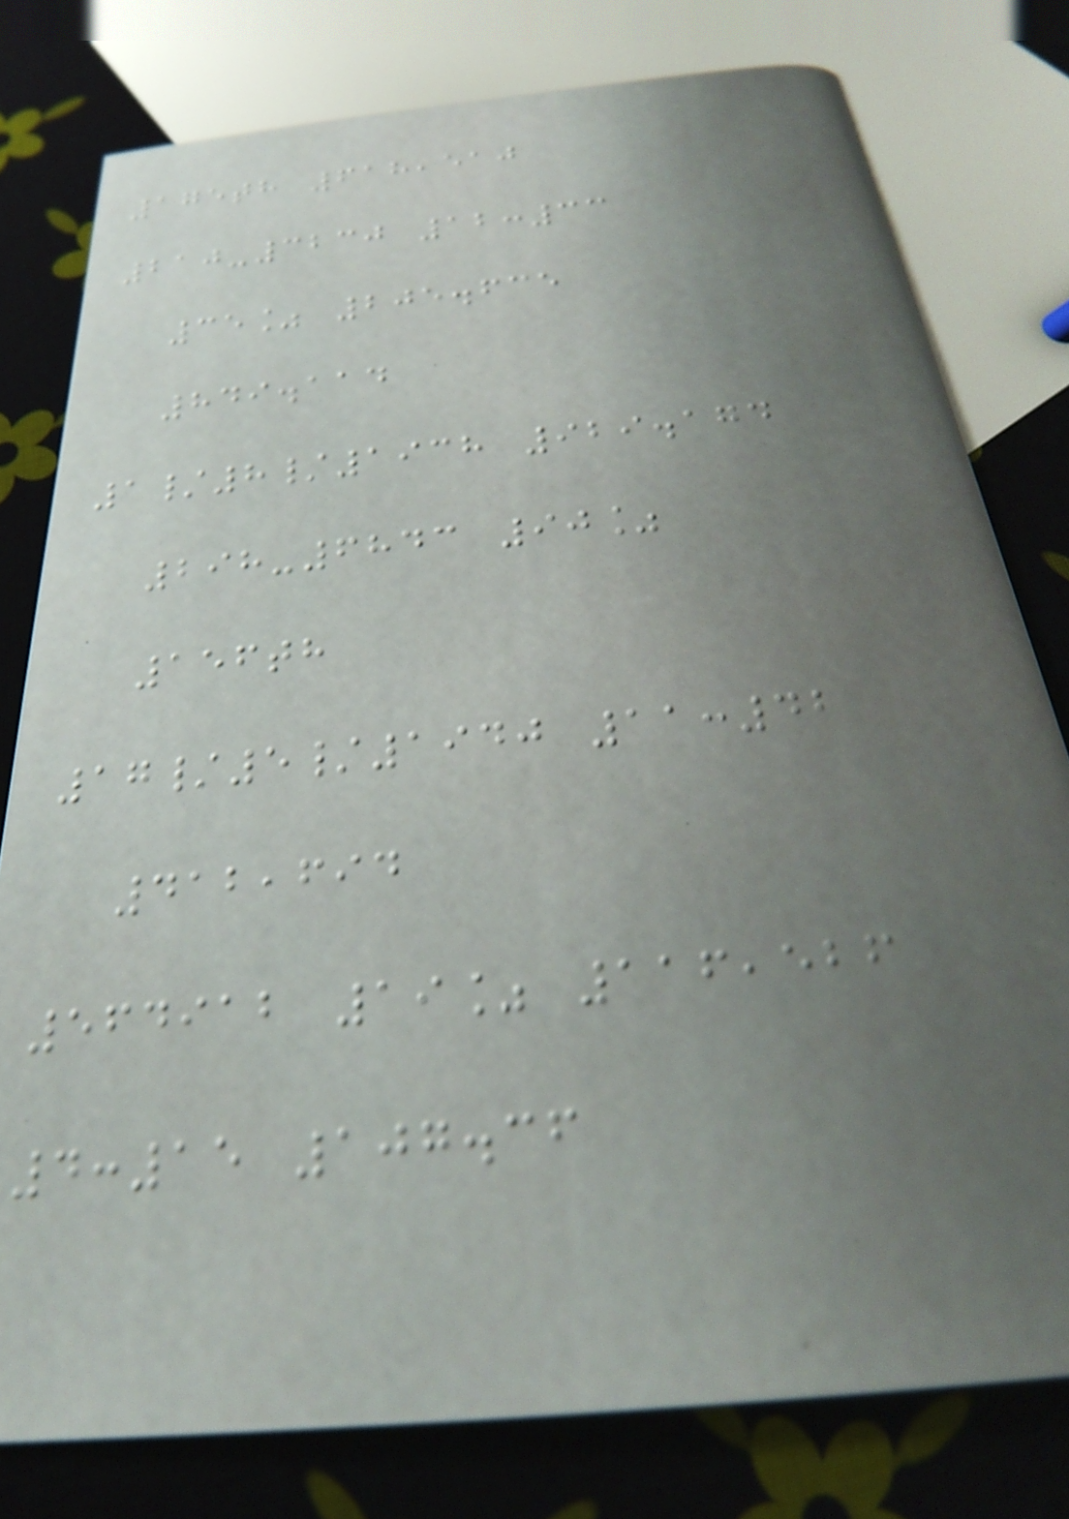175th 618,510
210-3230 12:33
35% 205.635
849.114
1/8/1938 929.174
298-6843 90%
156th
17/5/1940 11:42
412,694
564912 19% 116,526
4:15 107.36
